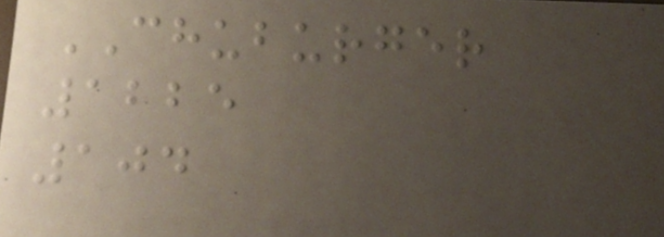CHUBURGER
1225
104
